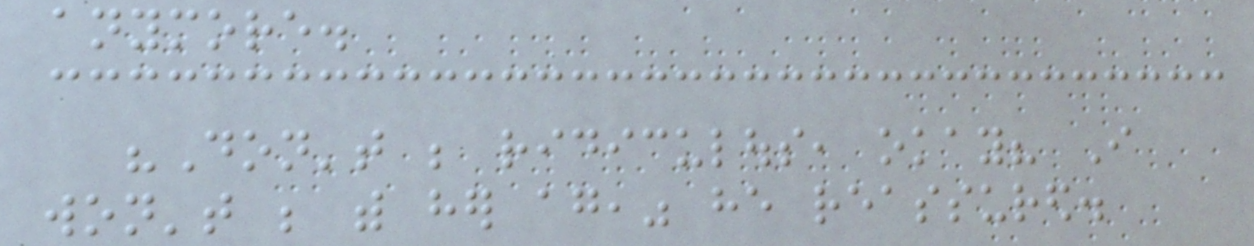anymore.
"Don't be ridiculous, okay? I
won't be with her again," he reassured.
